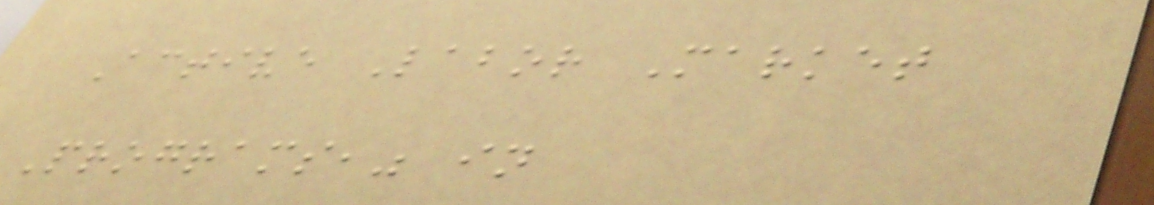Active Labor Market
Programs," in
